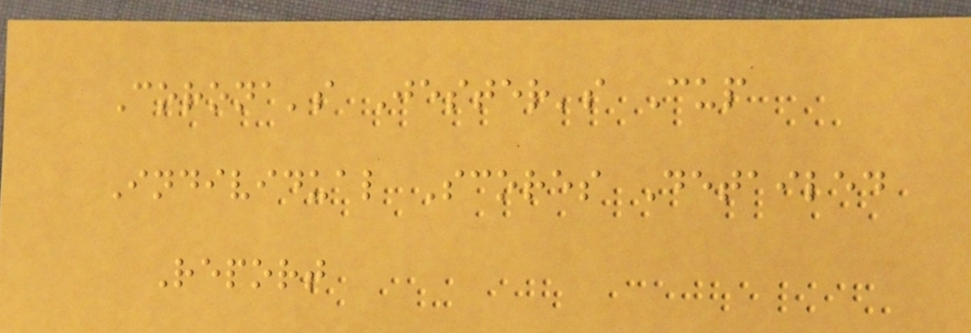Corona's Jester's Cup
Individual Scores Detailed
Report
